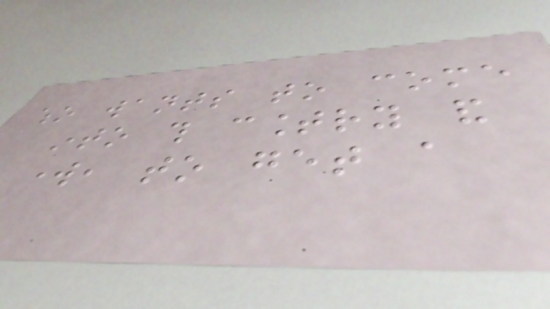who wants to come
into this country and
work, to get a
